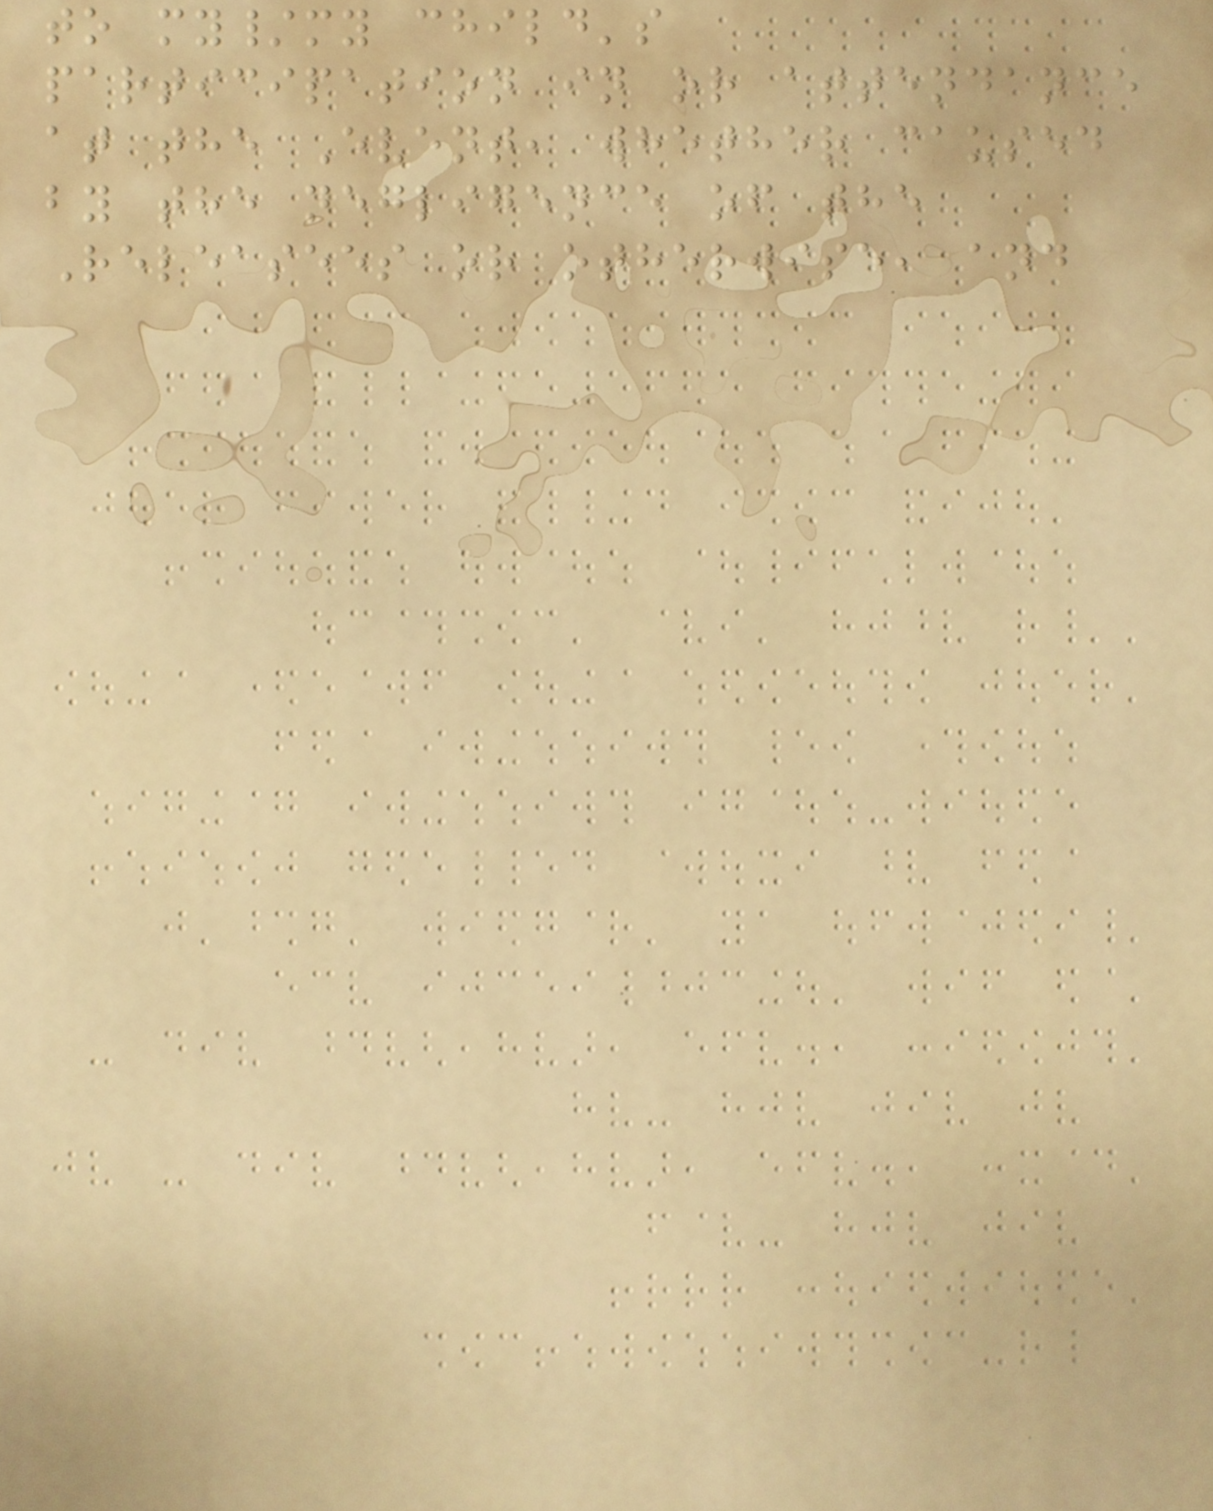to my/my child's
participation in or attendance
at the Event, whether caused
by the negligence of the
Releasees or otherwise, and
